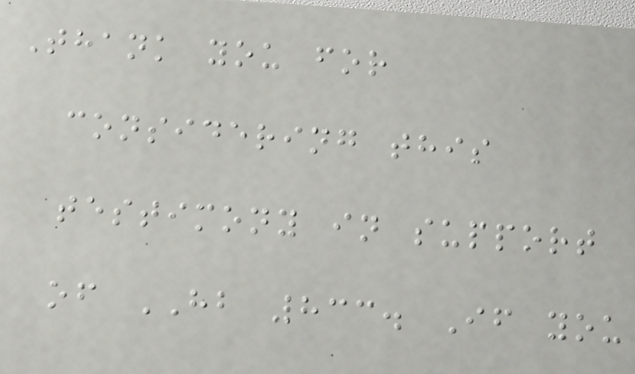Thank you for
considering this
testimony in support
of HB 833. If you
